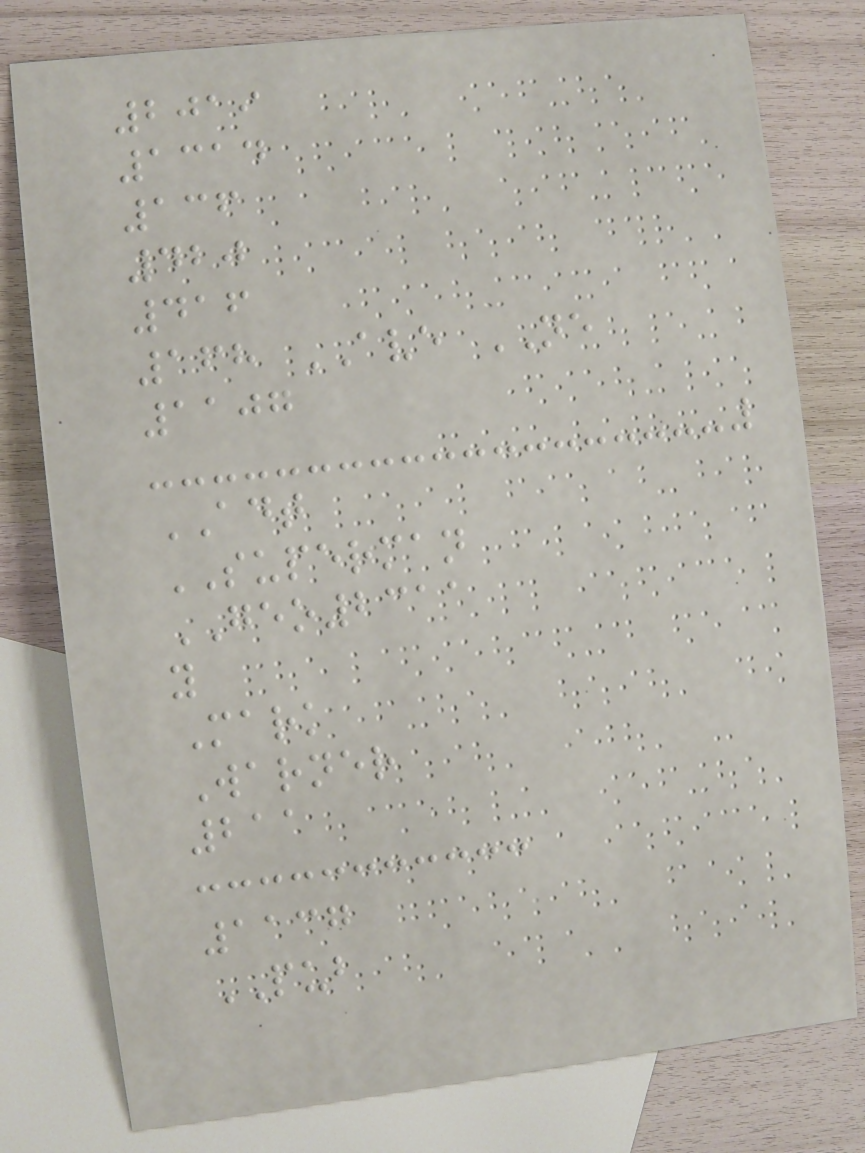2019
1314
136
420
416
168 AVE NE
1107
ADT
SUPERMAN
GEO2311
y
Mark
Warner
211
1137
PUB
